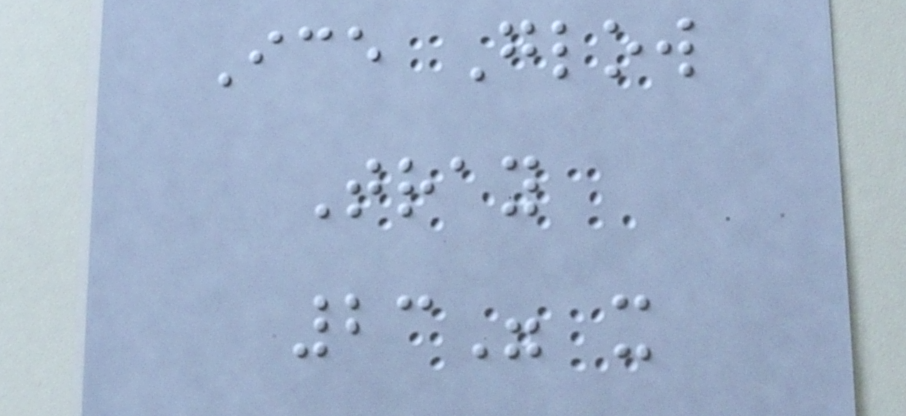Ice Glow
Tray
23" x
